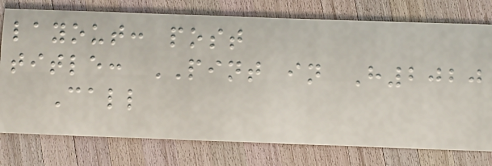layout: post
title: PINT in H2020
Call
